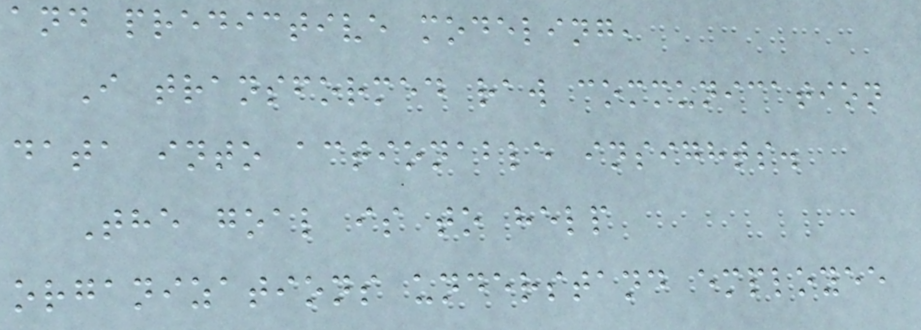and predictive modeling,
I transformed raw communication
data into actionable insights.
The goal is to help
organizations understand employee
